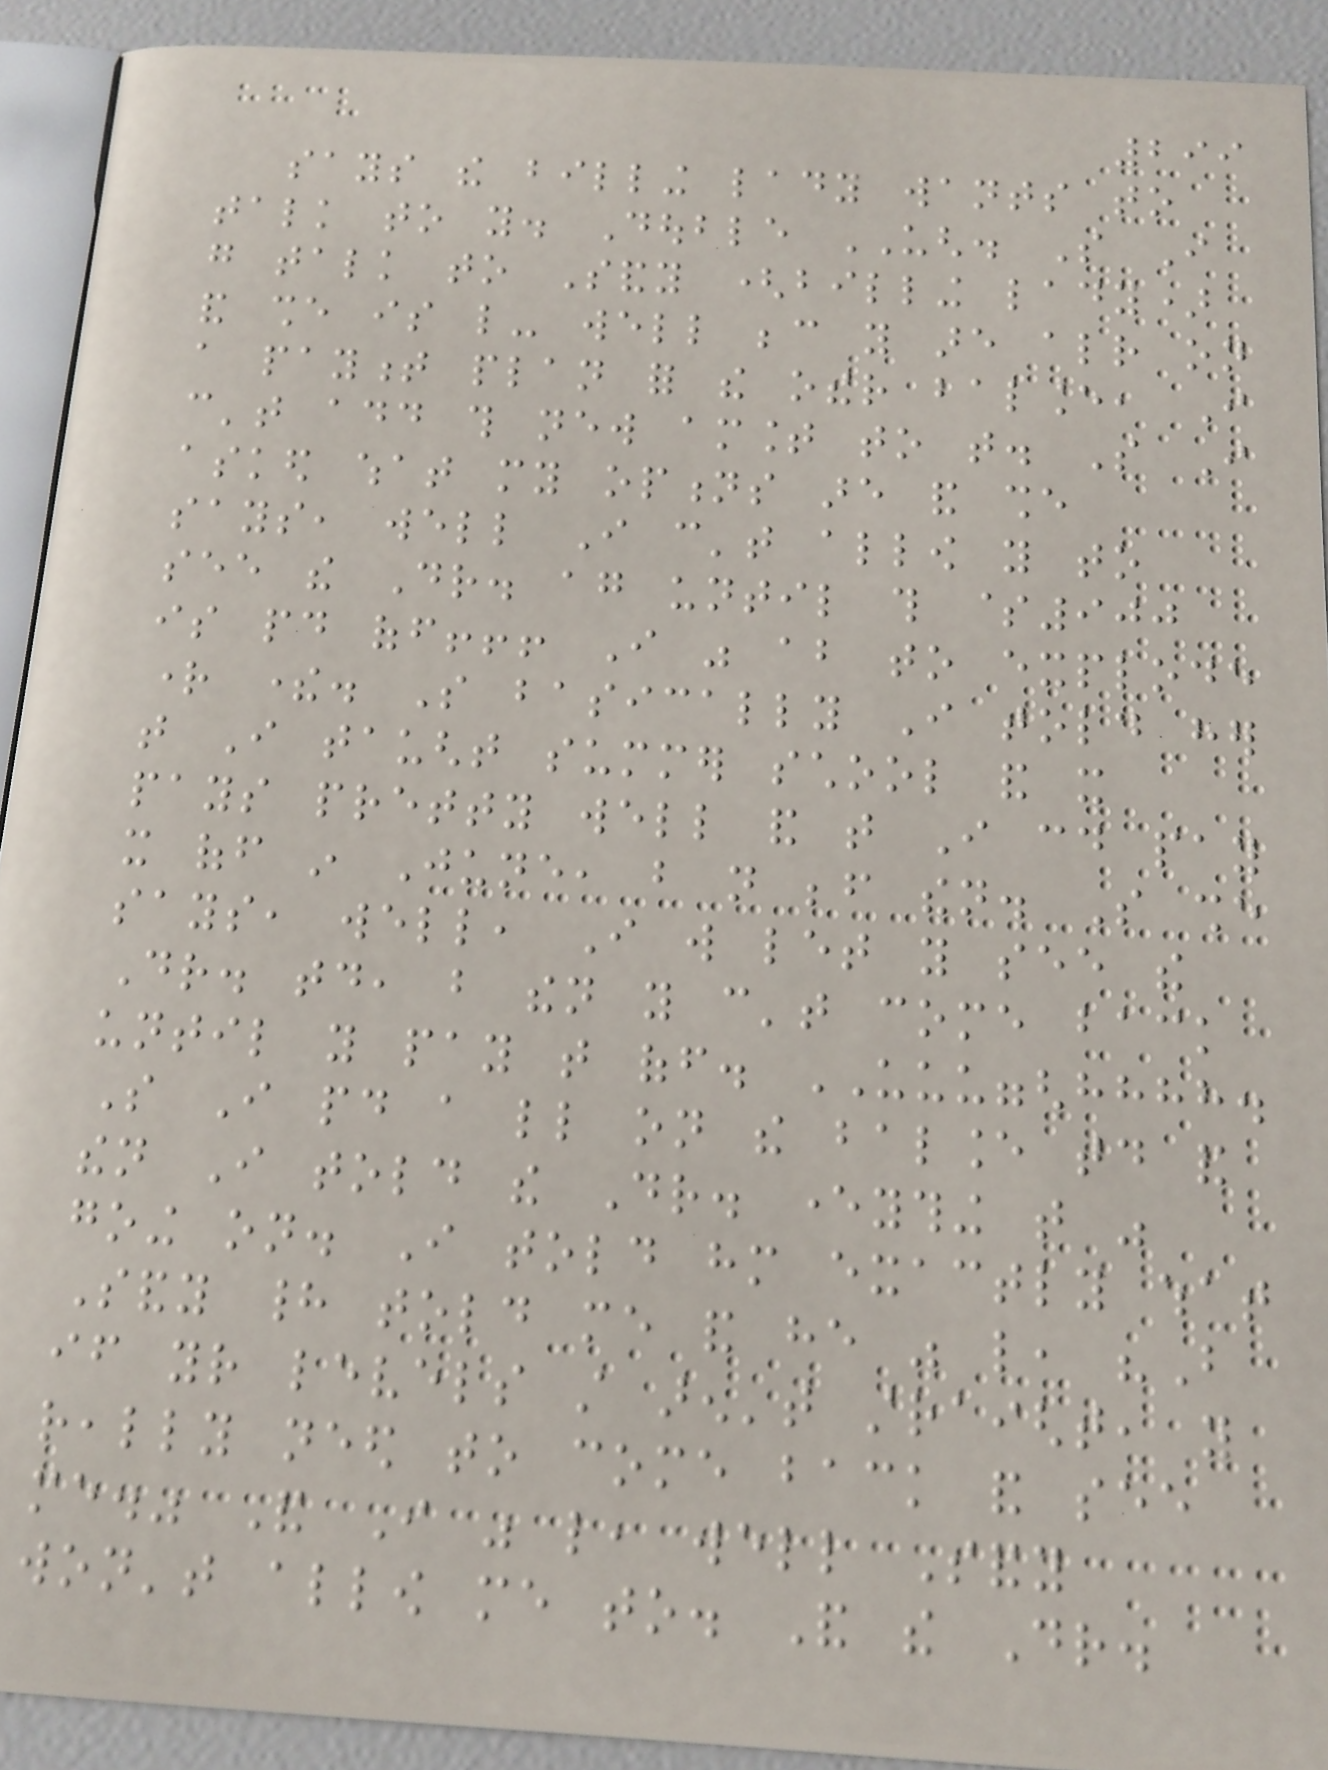299
says the billing lady wants to
talk to you. Double UGH. So I
go talk to Sandy (billing lady)
and she is like- well because you are already on
a payment plan for the other balance, I
can't add this new amount to that. So I
asked what my options are and she
says, well I can't allow you to
see the Dr. again until this $900
is paid off!!! I was about to explode
right there. So basically I told her
that I taught summer school and it
pays pretty well and that I could pay
it off in June, but not before then. So she
says, well, I will let you see the
Dr. today, but then you can't come back
until you pay that off. UUUGGGHHHHH.
So I paid a little on the balance today and
then I told the Dr. everything that was
going on. I told him exactly what
Sandy had told me and he was like, "But
if your levels still aren't straight, you
really need to come back and see
me." And I was like, well Sandy
won't allow me to. And the Dr.
